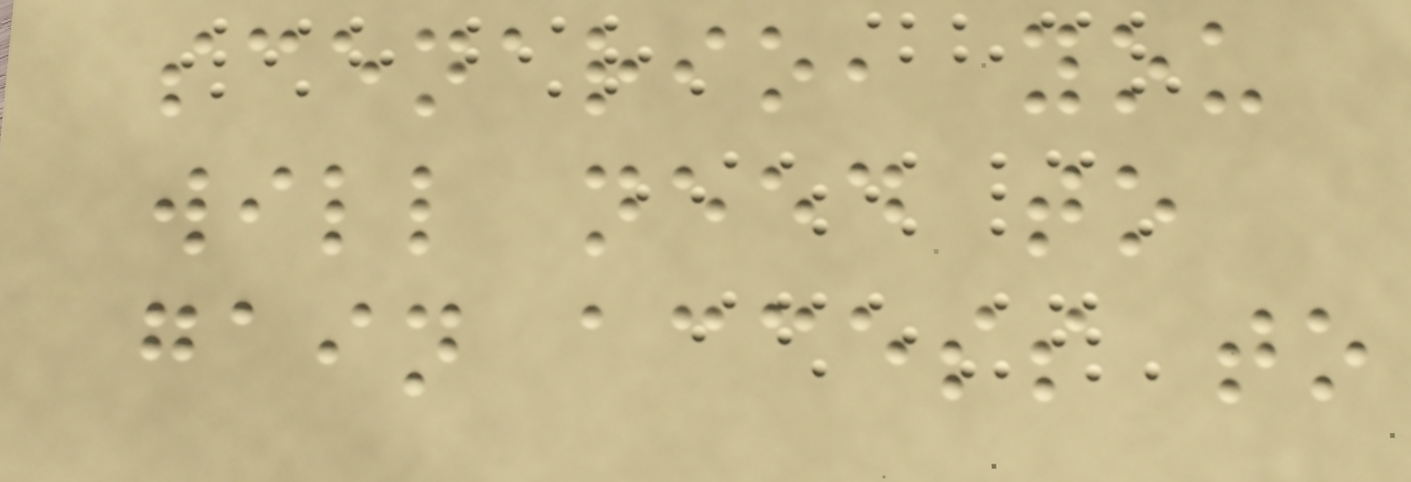scenario, you
will need to
gain access to
